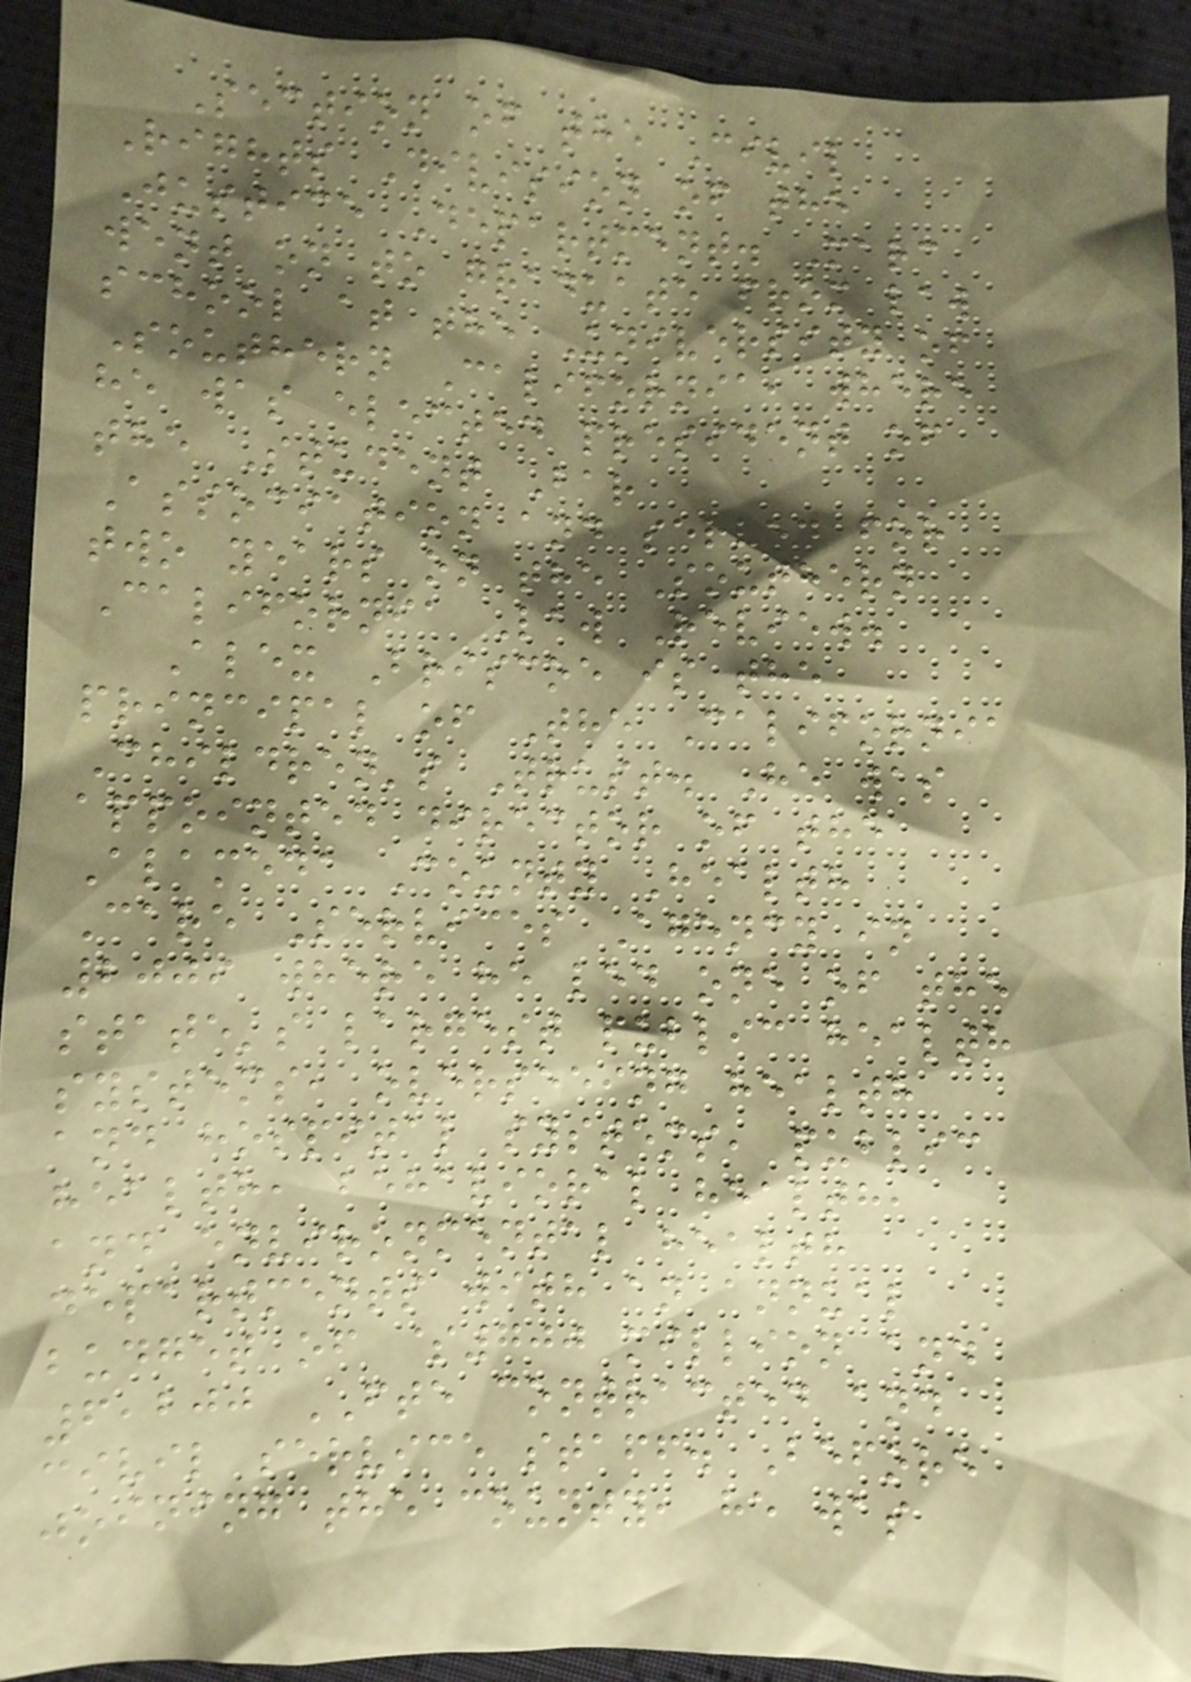Section of the Civil
Rights Division of the
Justice Department. Marc
went on to graduate from law
school at the University of
Southern California, where
he was elected president of
the Student Bar
Association and served for
two years on the Southern
California Law Review.
Alex Briscoe is the
principal of The California
Children's Trust. He was
appointed director of the
Alameda County Health
Care Services Agency in
2009 where he led one of the
state's largest public health
systems, overseeing health
and hospital systems, public
health, behavioral health,
and environmental health
departments with an annual
budget of $700 million and
6,200 FTE contracted and
civil service staff. Before
joining the county, he was
